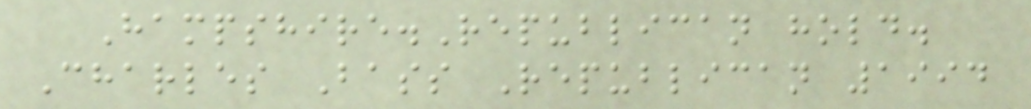Hampshire.Republican hold.
Charles Bass Republican 1994
